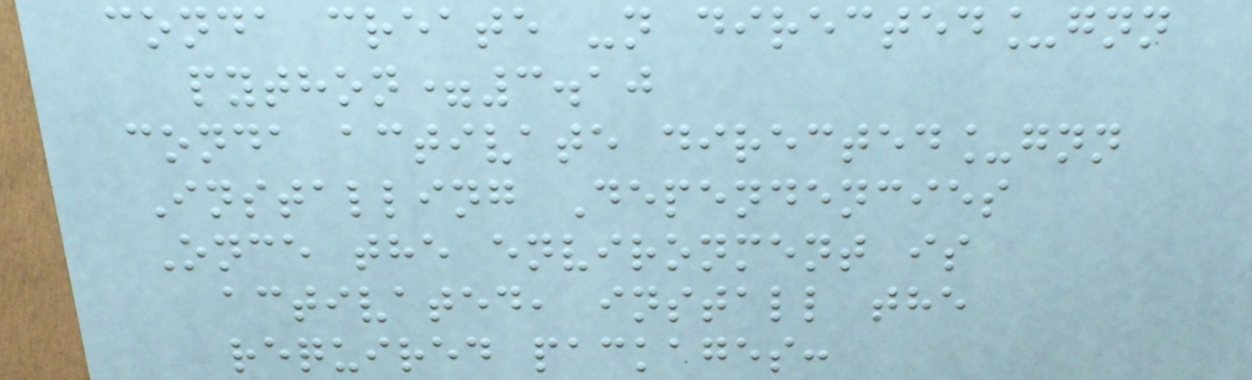conda create -n directed_gnn
python=3.10
conda activate directed_gnn
Installing Dependencies
Once the environment is
activated, install the
required packages:
